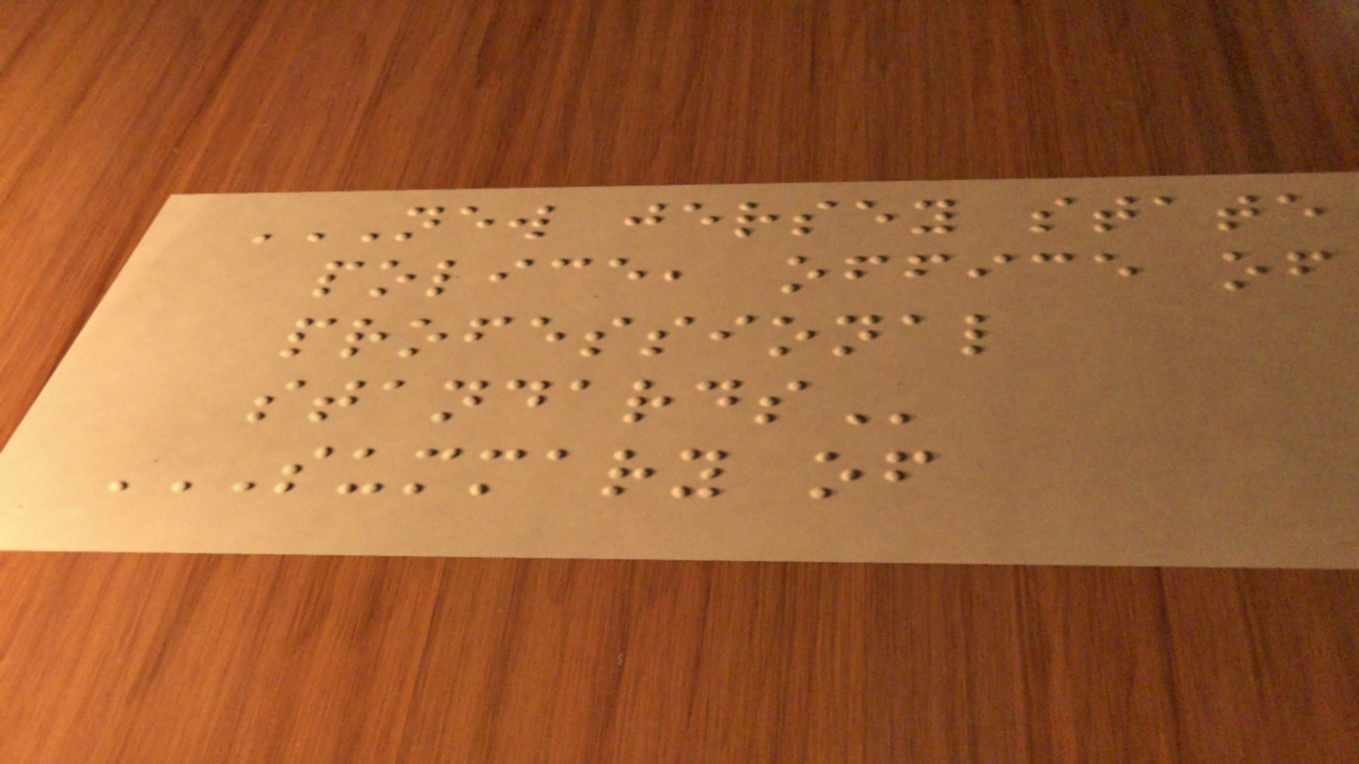NEW JERSEY STATE
POLICE, OFFICE OF
PROFESSIONAL
STANDARDS
SUMMARY OF
